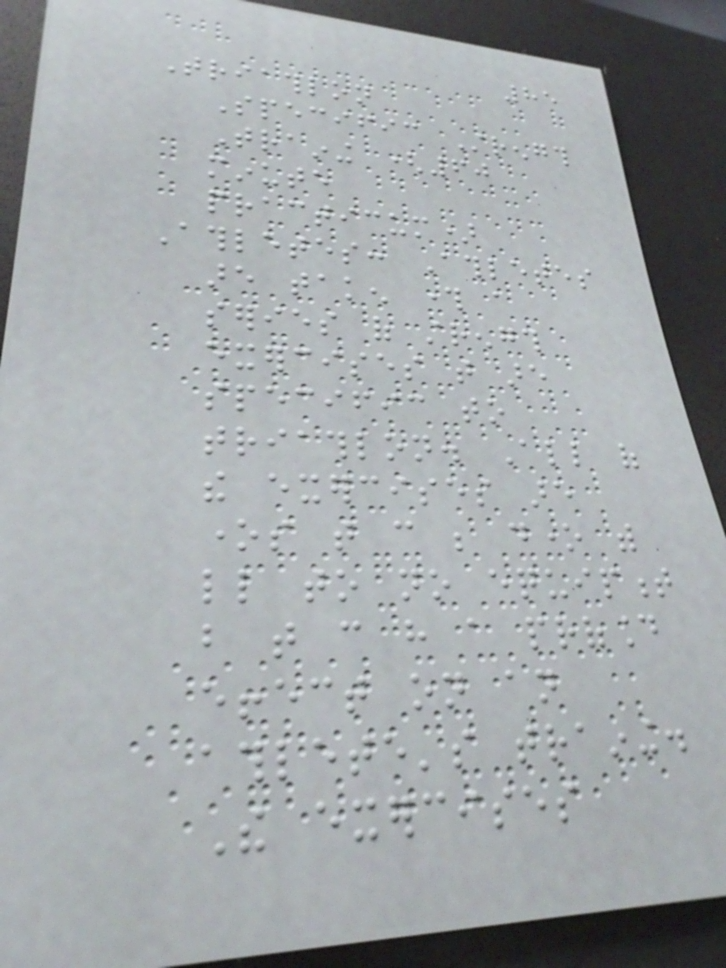85
Triathlon
Specific Strength
Training (60
minute
practicum)
Athletes: Athletes
are taken through a
series of strength
exercises that are
specific to
triathlon. All of
the exercises are
ones that can be done with
little to no equipment
but that can have a profound
effect on an
athlete's training.
The exercises
